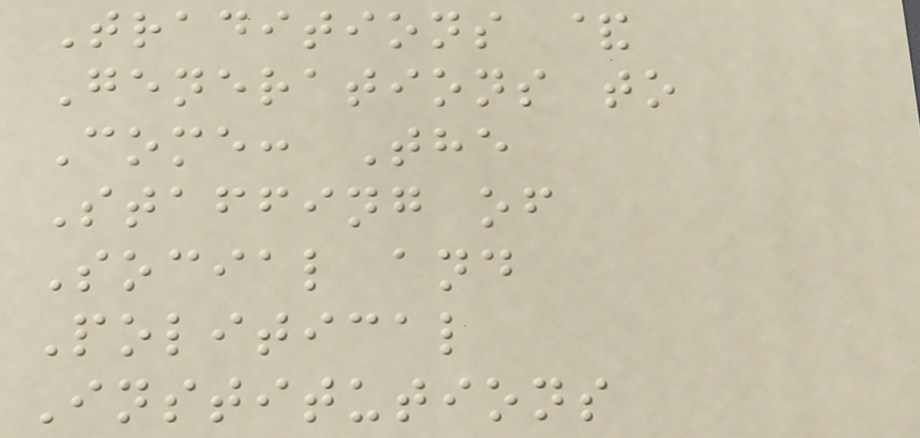Traditions &
Generations to
Come: The
Staffing of
Social and
Political
Institutions
